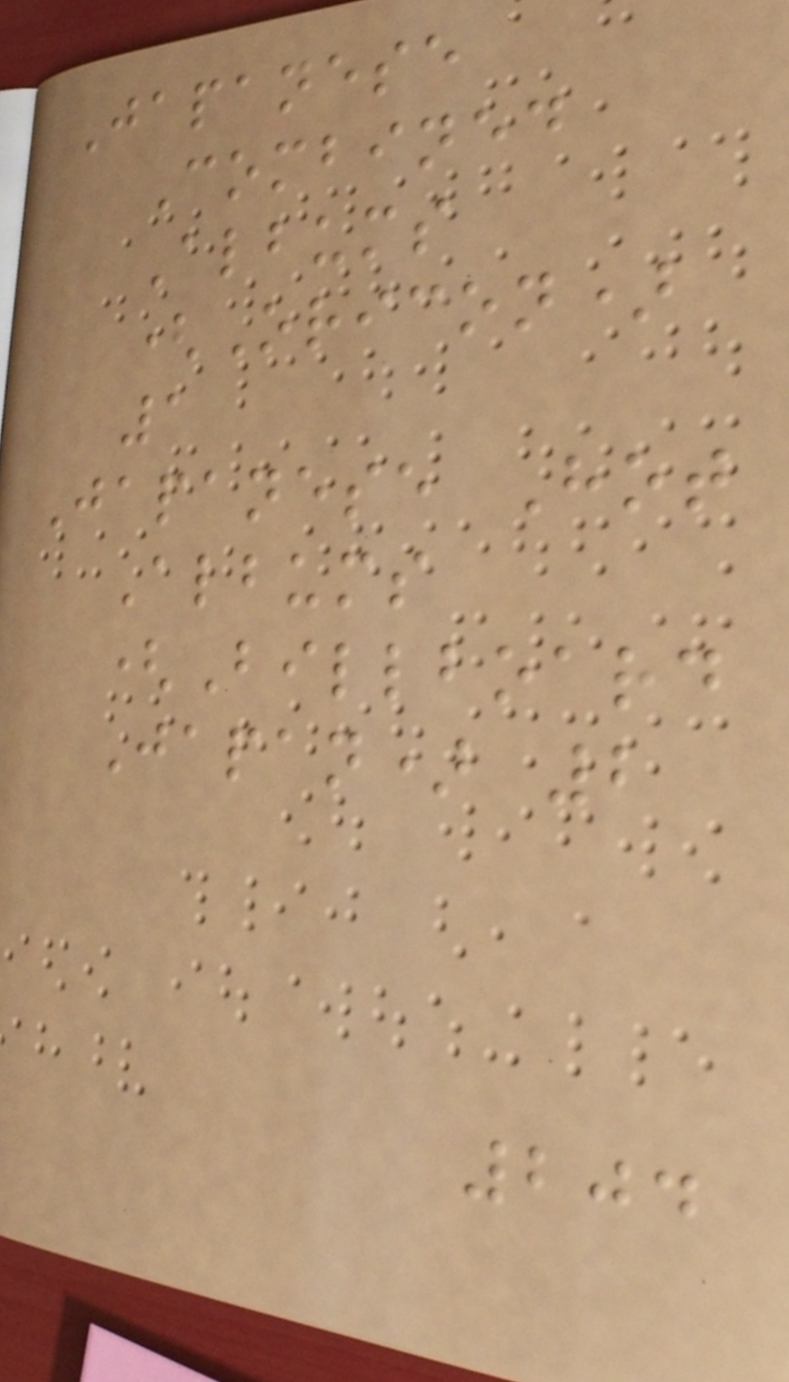Japanese
Combined
Albums
(Oricon)
1
Japanese Hot
Albums
(Billboard
Japan) 2
204
